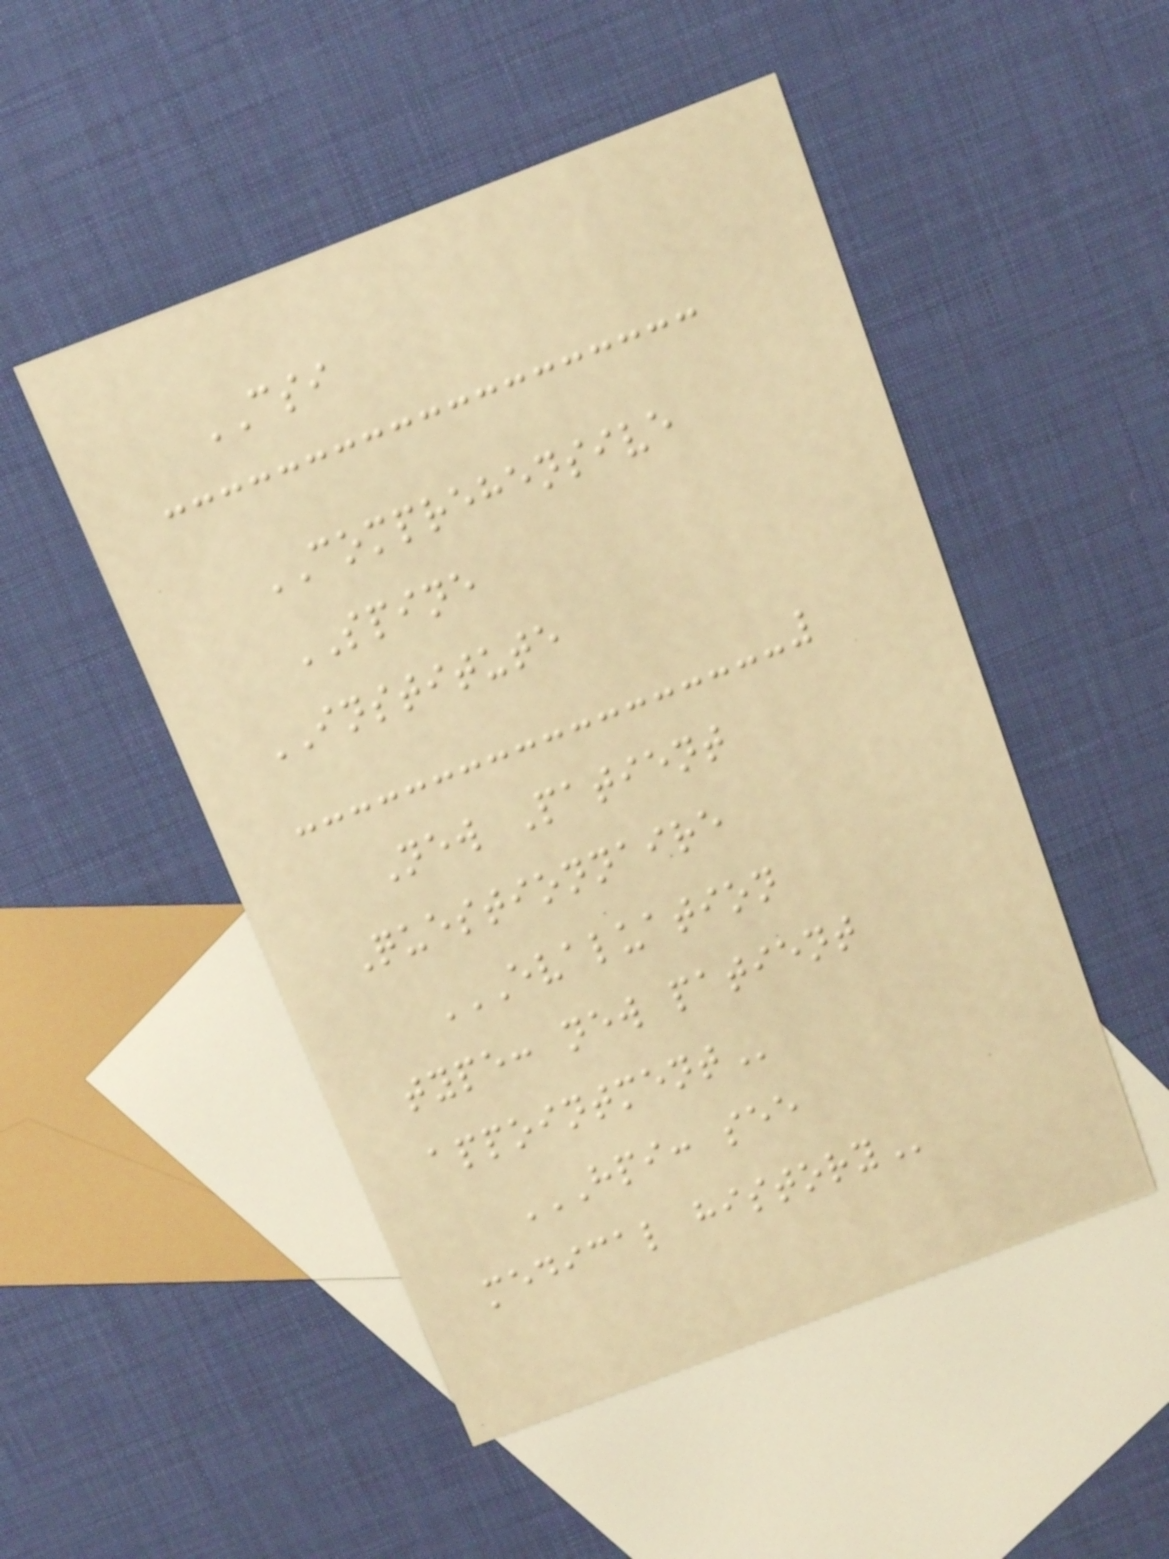CSI
COMPREHENSIVE
SPINE
INSTITUTE
New Patient
Questionnaire
EVALUATION
TYPE: NEW PATIENT
APPOINTMENT
HPI: SEE
MEDICAL HISTORY
